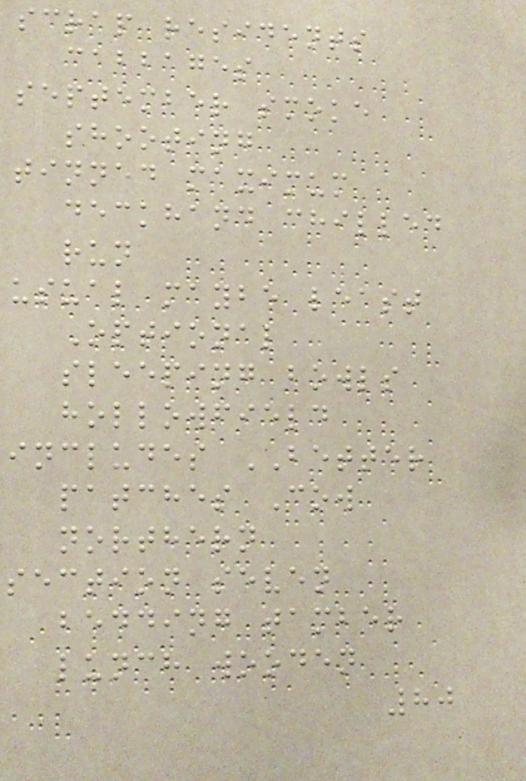scrap residents
cabbages
september smoke
shooting
tinned maximum
deckhand chilled
run
usual maybe least
Optional
sleeping bowls
hollowfield
includes BETTER
patches Cow
northern
section seven
bedding tamber
lunch wooden
80
